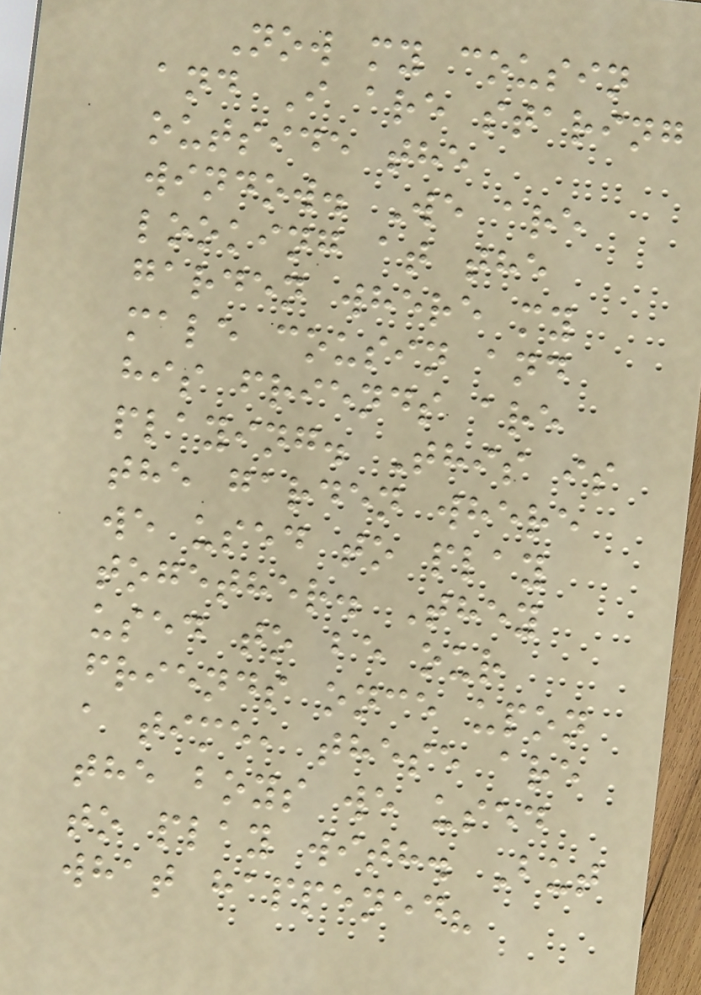Now my cousin
and I are staring
outside the
window. We are
looking at the
garden where my
male cousin and
his friends are
playing. This is
the garden where
we used to play
together. They
used to be our
friends once upon
a time, these are
the boys we used
to play with. But
what happened?
